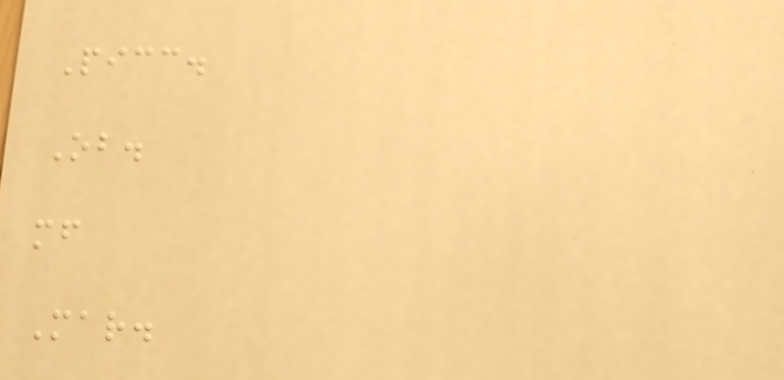Picc.
Ob.
mf
Mar.
